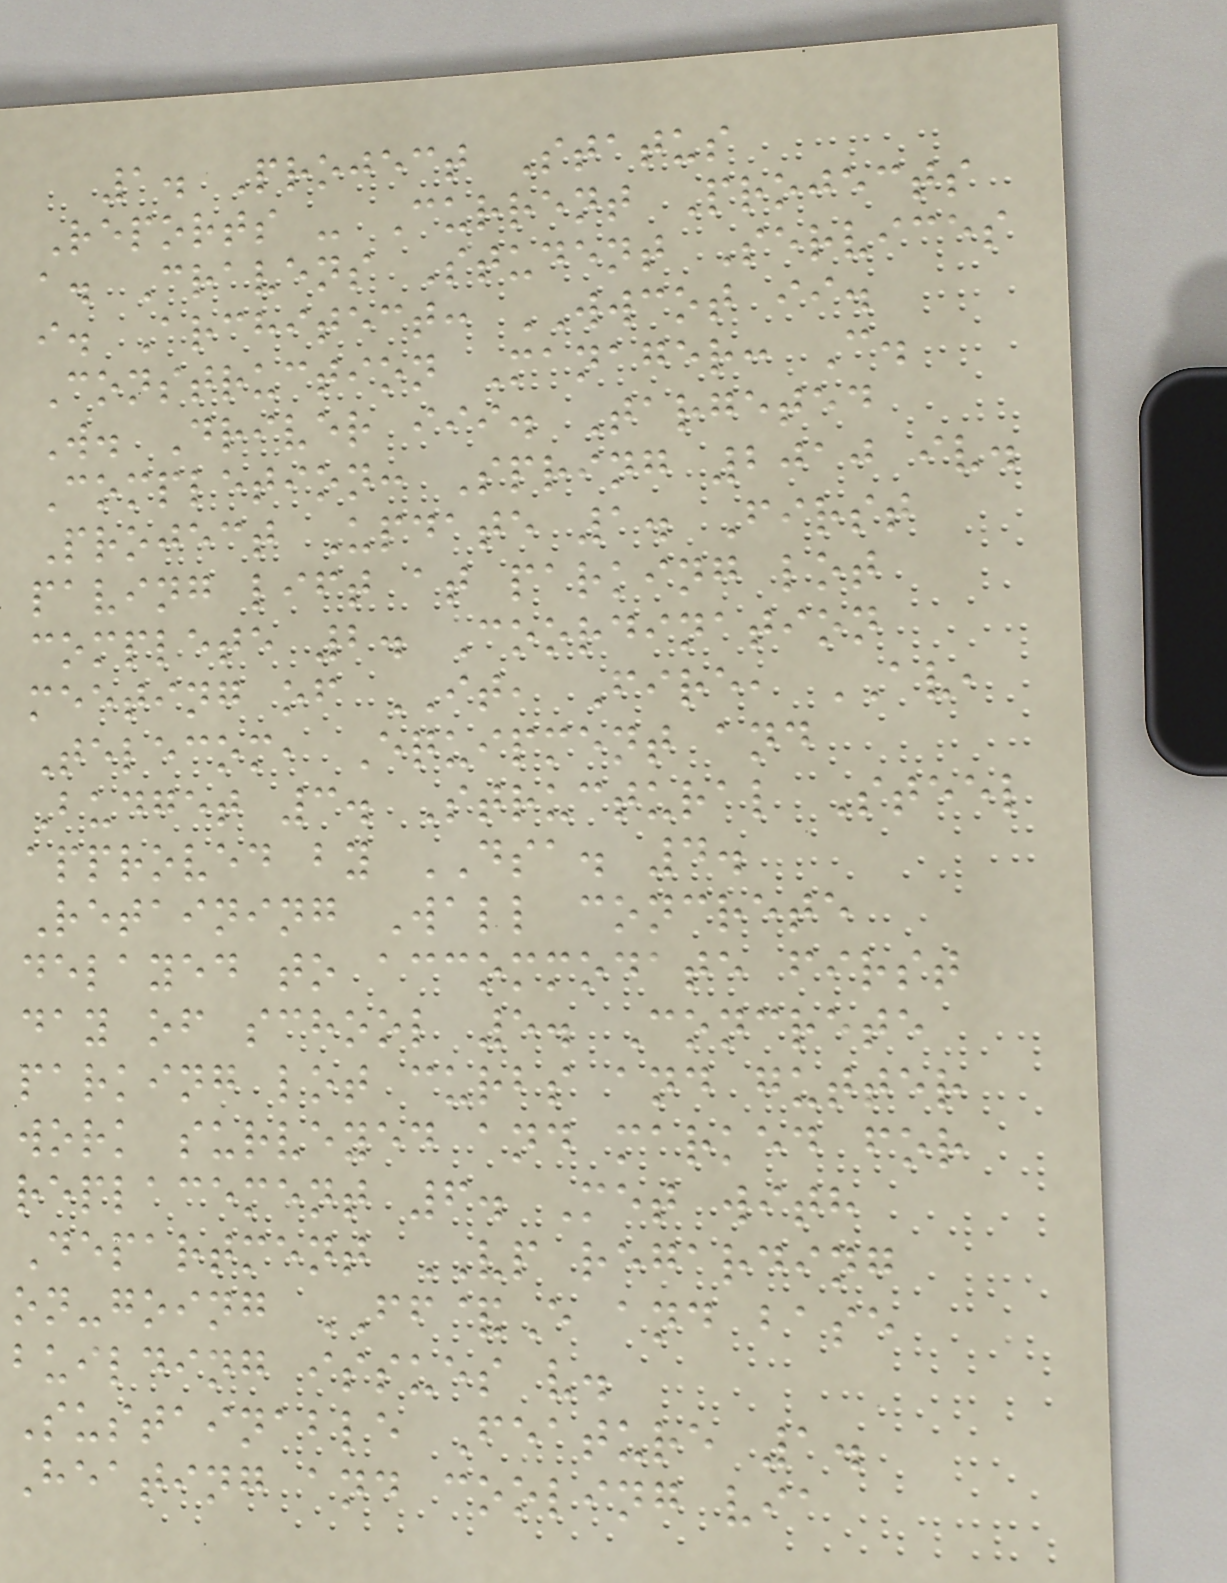1. Project Status
Reports - Current Projects
a. Cravens Student Services
i. Architect: WWCOT ii.
Construction Manager: C.
W. Driver iii. Targeted
Completion: Spring 2010 iv.
Project Update 1. First
paving lift at parking lot
complete 2. Coordination
meeting of IT, Fire, AV,
Telecom, Equipment and
Budget 3. Structural Steel
approved by DSA. 4.
Retaining Wall concrete
delayed to accommodate first
day of school 5. Concrete
parking lot curbs and gutter
work surveyed and marked for
replacement 6. Met with
Department VP regarding
on-going FF&E and base
building issues v.
Sustainable Feature 1.
Heating and cooling via
